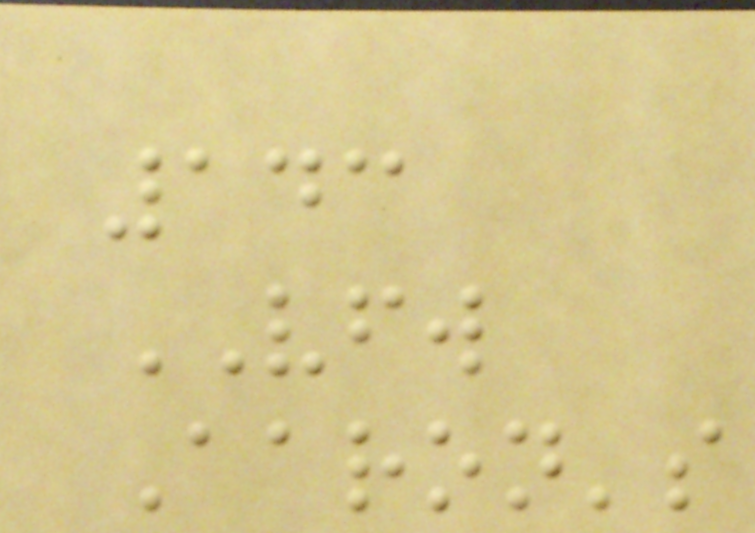143
VFW
Aaron's
